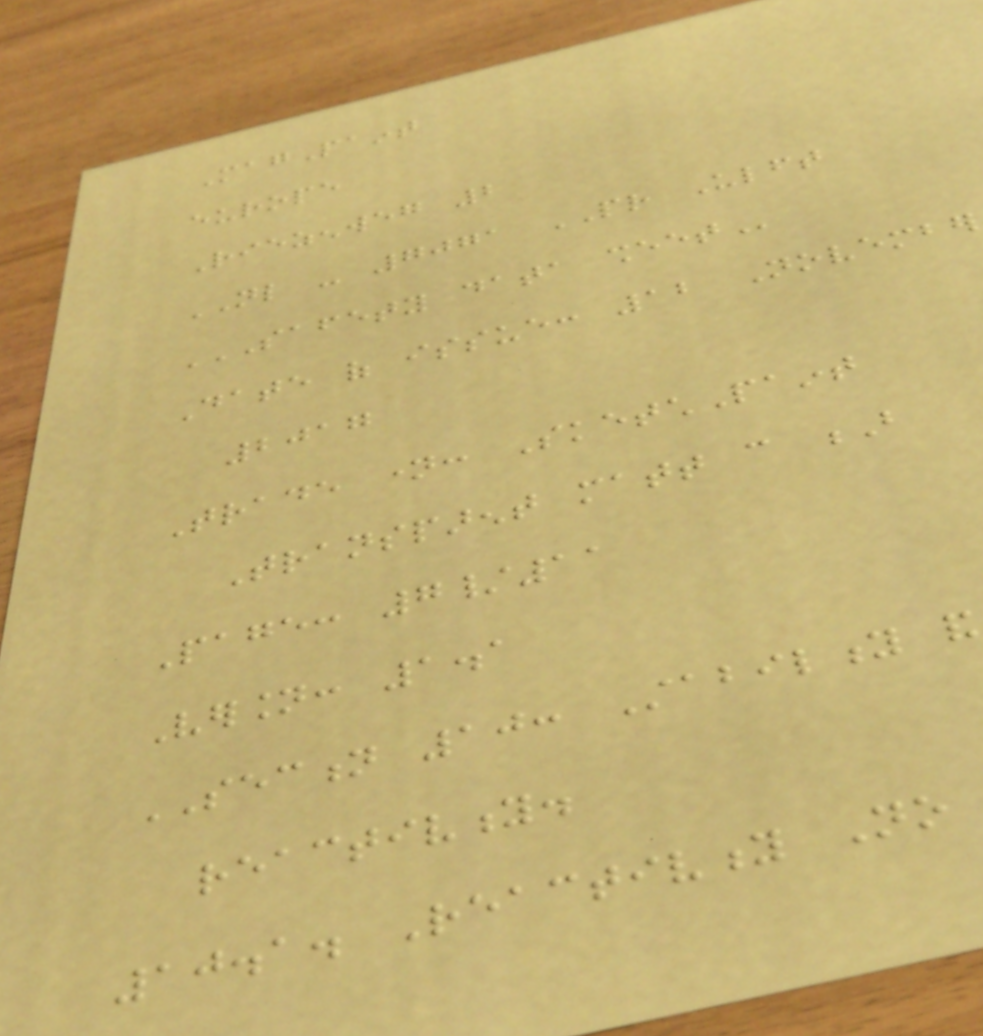MagPaint
europe
Riezenweg 2
NL - 7071 PR Ulft
SAFETY DATA SHEET
Date of issue: 12 November
2017
Trade name: SketchPaint
Transparent matt can B
Page: 7/11
Version: 1.1
SECTION 10: Stability and
reactivity.
10.1. Reactivity No
